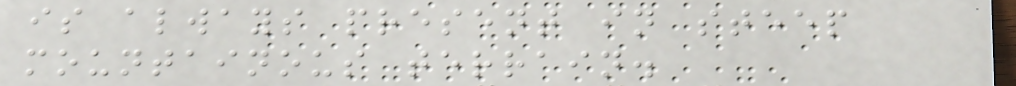is always present in steep
mountainous terrain.
